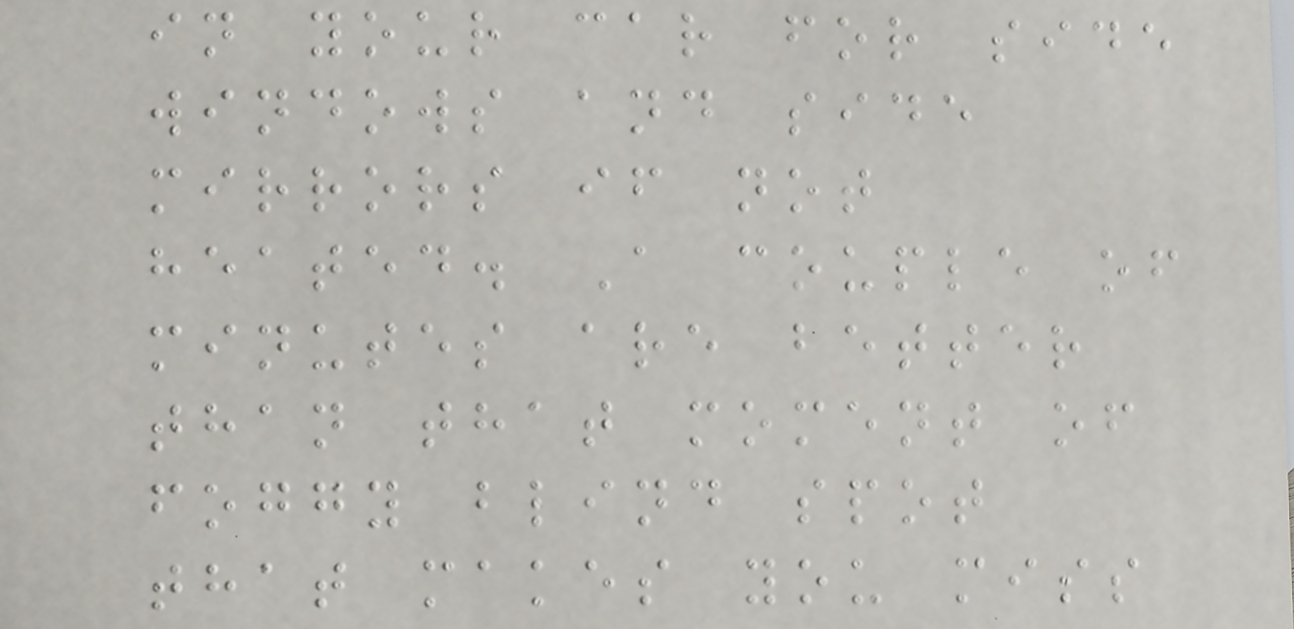in your car for side
windows and side
mirrors if not
heated. A couple of
minutes are better
than that moment of
foggy blind spot
that makes you miss
